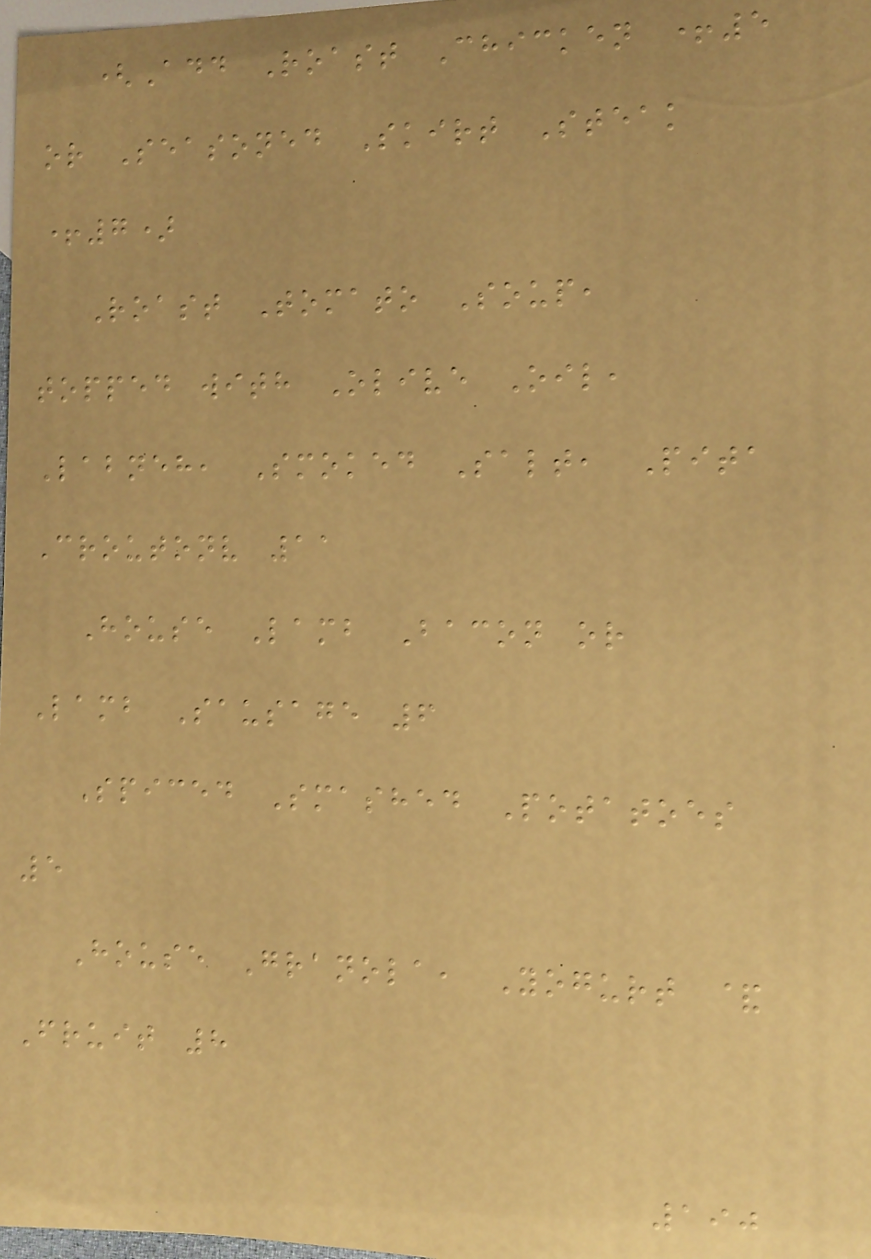(Add Roast Chicken +5
or Seasoned Skirt Steak
+7)
Roast Tomato Soup,
topped with Olive Oil,
Labneh, Smoked Salt, Pita
Croutonv 11
House Lamb Bacon or
Lamb Sausage 6
Spiced Smashed Potatoes
5
House Granola, Yogurt &
Fruit 8
190
